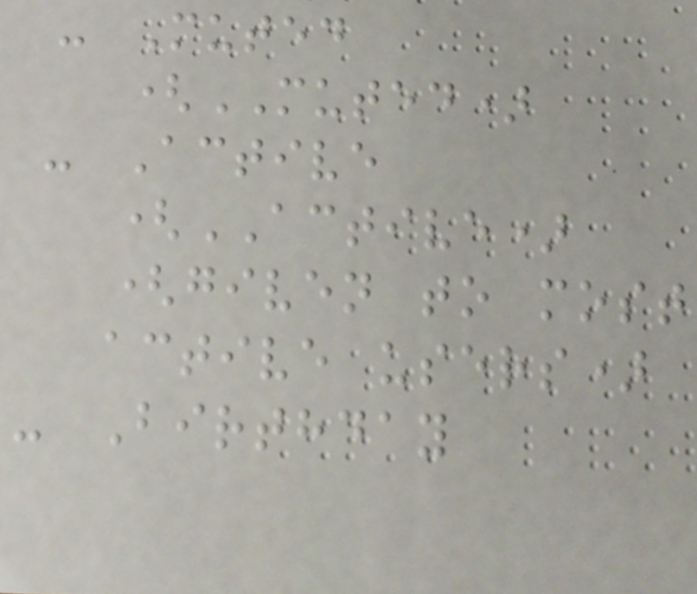- Muted
(MUTED)
- Active
(ACTIVE)
(given to most
active users)
- Birthday
